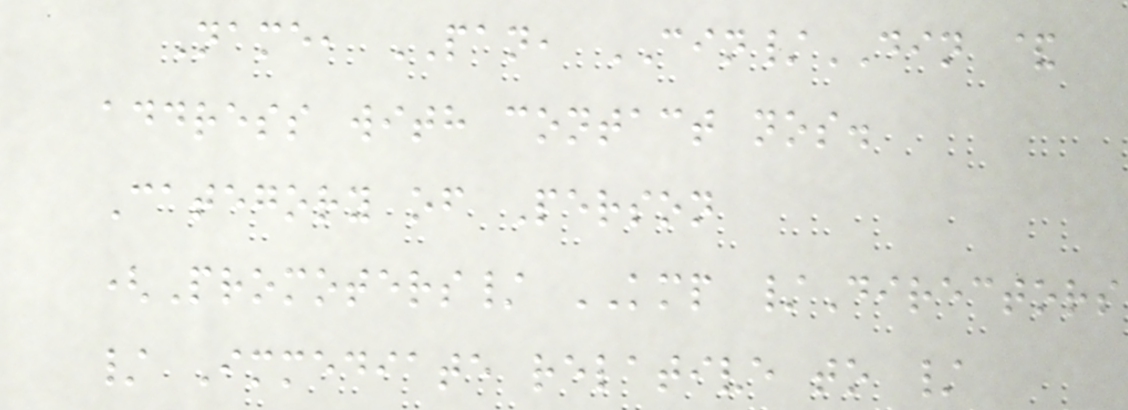Name, PAN, CIN/DIN &
address with contact nos.
Category of Person
(Promoters/ KMP /Directors
/ Immediate relative to /
